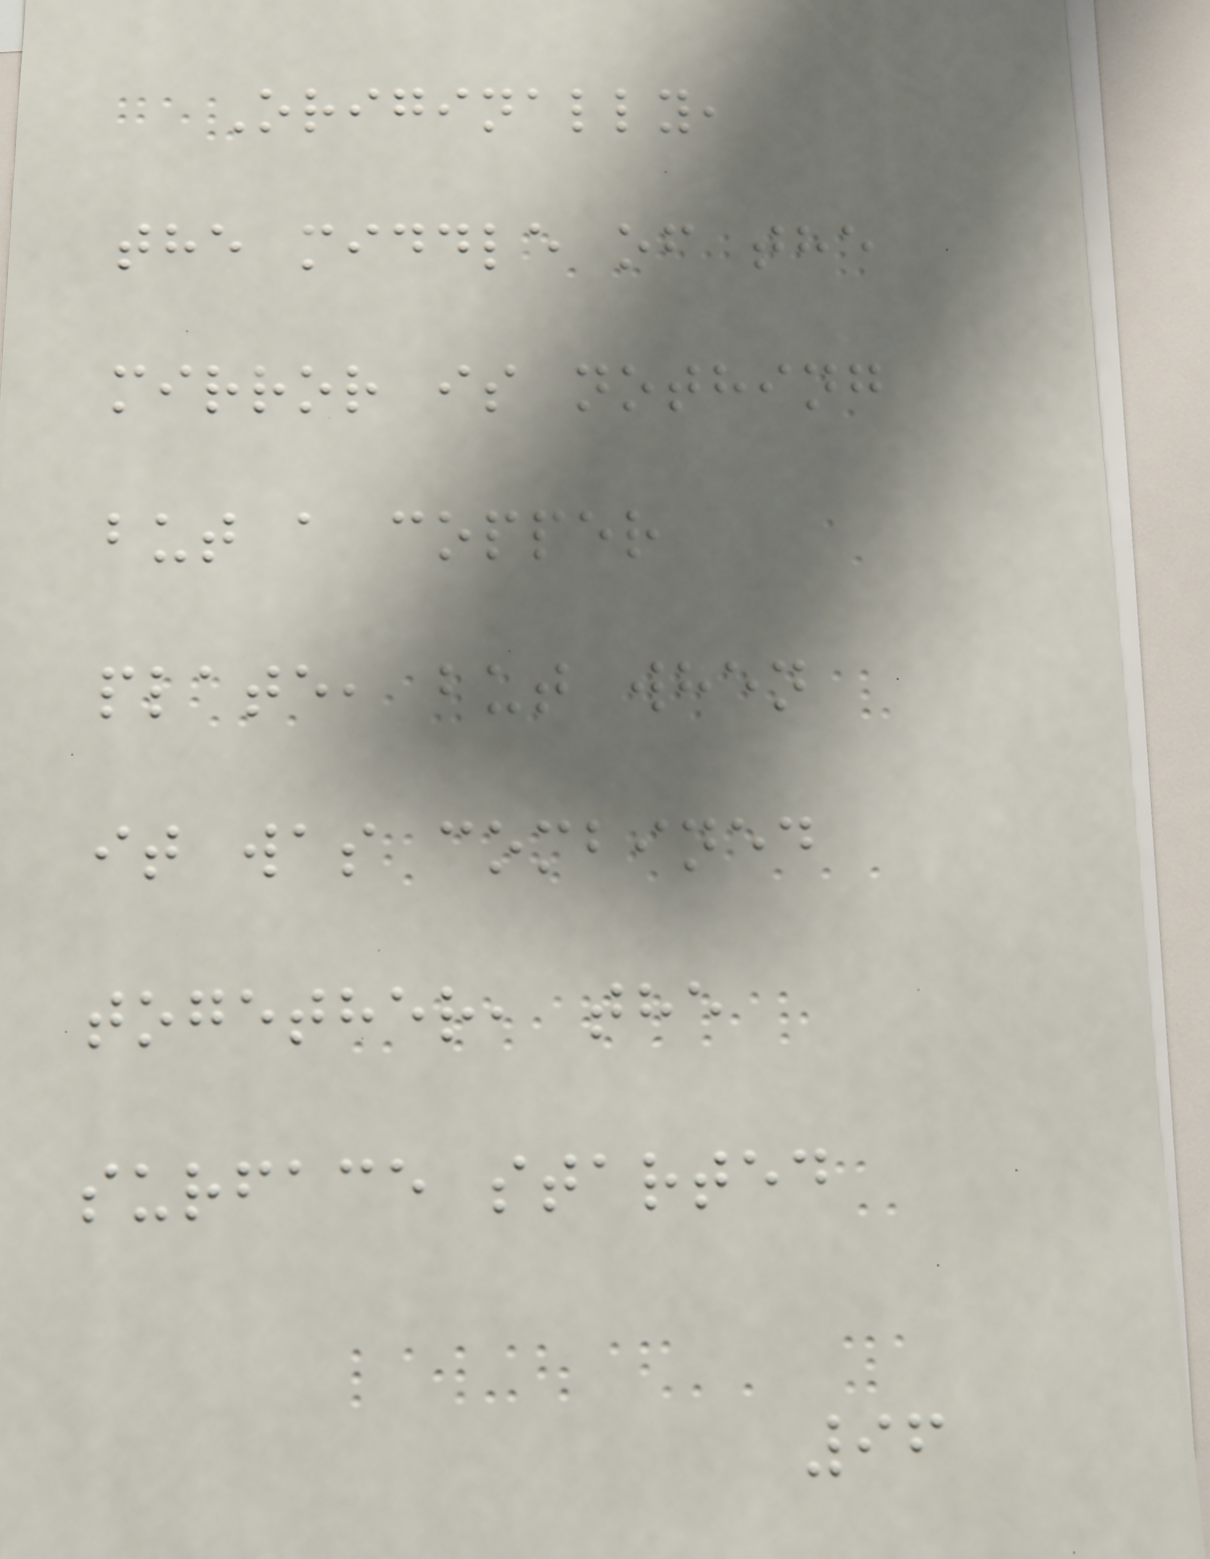Originally,
the middle of the
mirror is nothing
but a copper
plate, but when
it was combined
together, the
surface started
96
